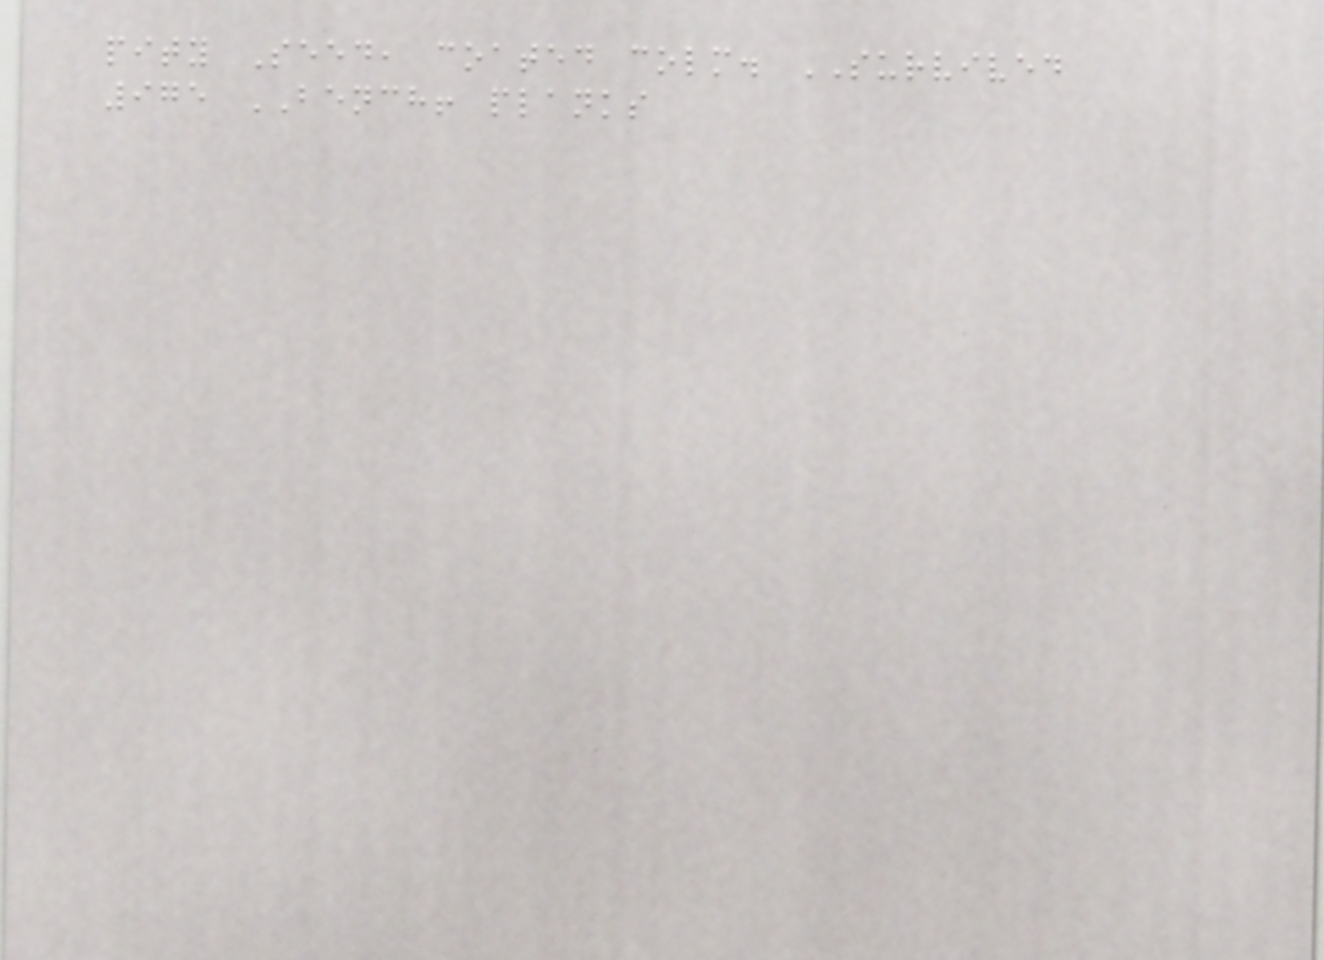pity Seed, coated colm. SURVIVED
975 BENCH! planks
